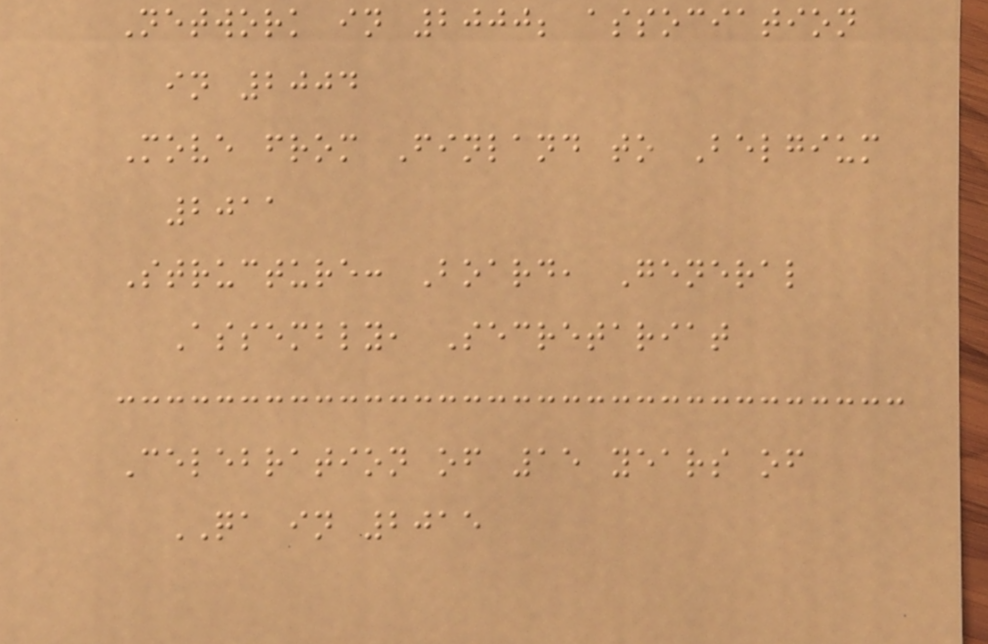Network in 2000; association
in 2004
Move from Finland to Belgium
2011
Structure: Board, General
Assembly, Secretariat
Celebration of 15 years of
QA in 2015
